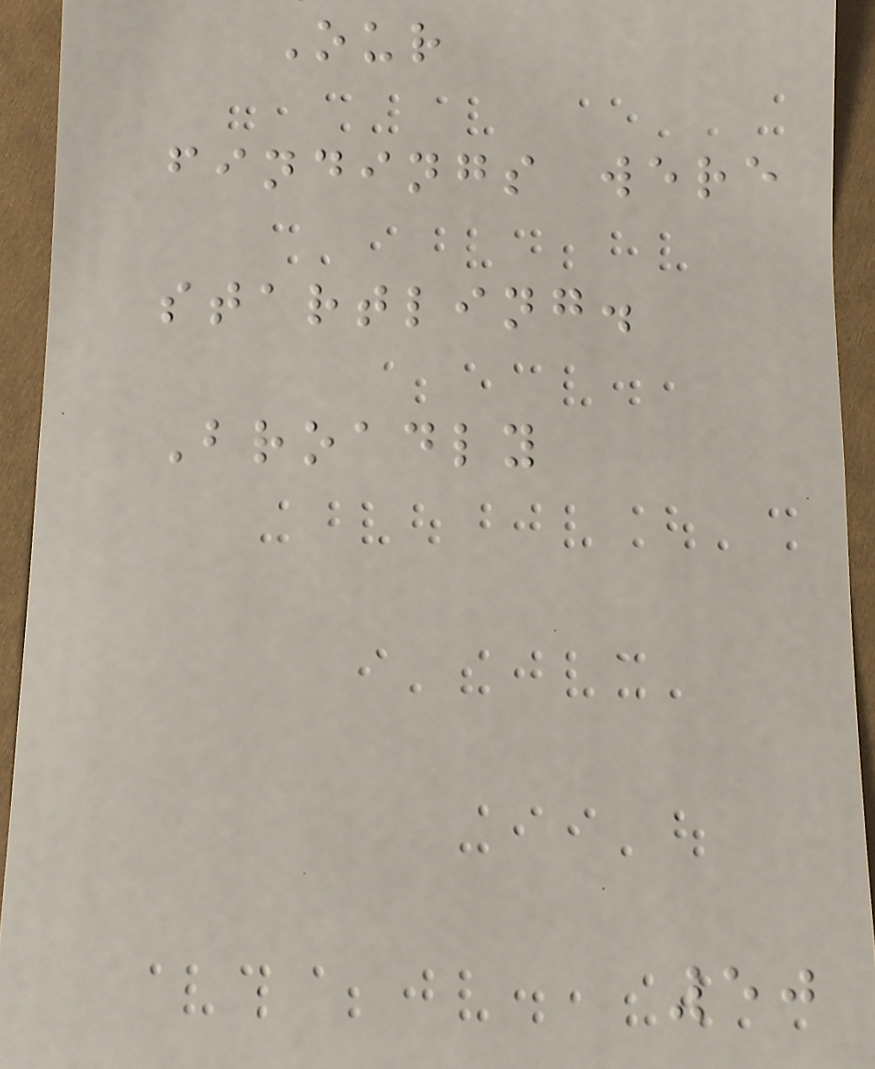Our
findings were
startling.
Broadly
50
